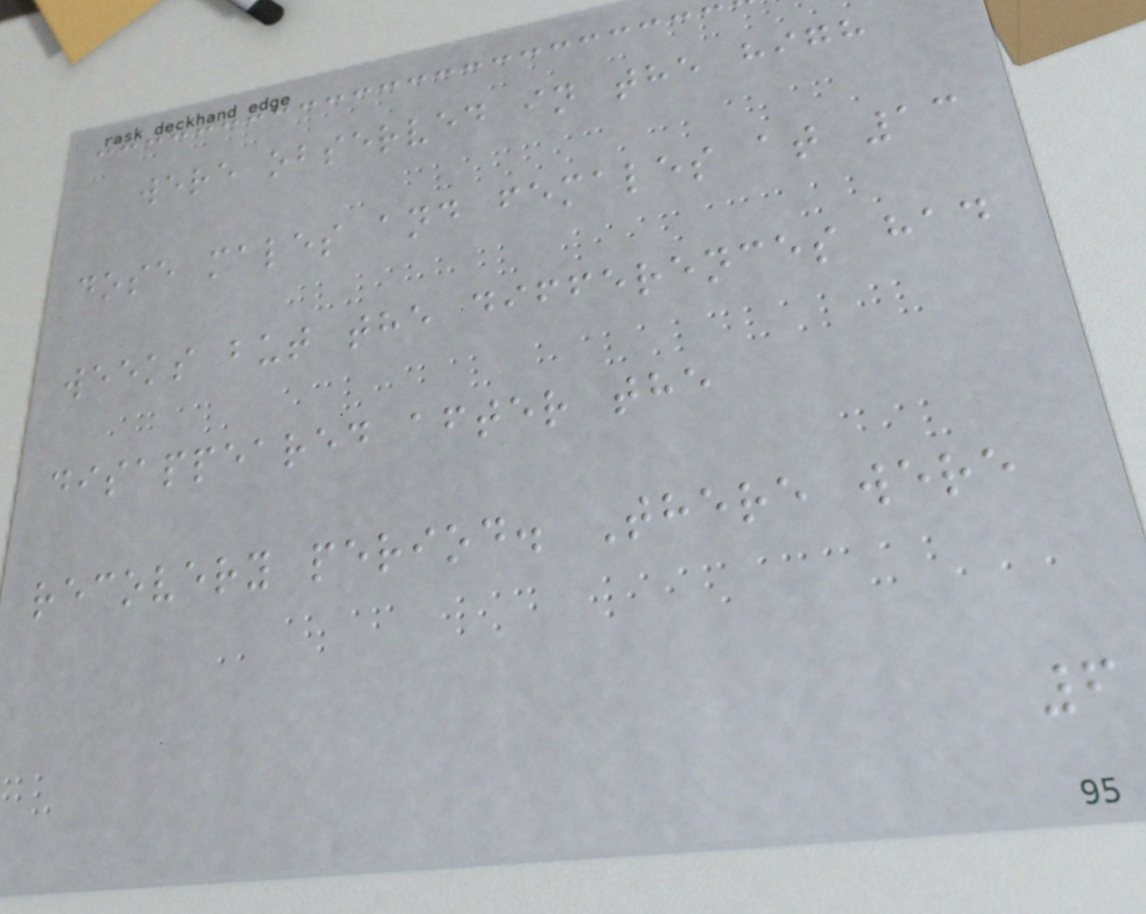were observed in the high
dose males and females at 13
weeks but the differences had
disappeared after the
recovery period. There were
6
